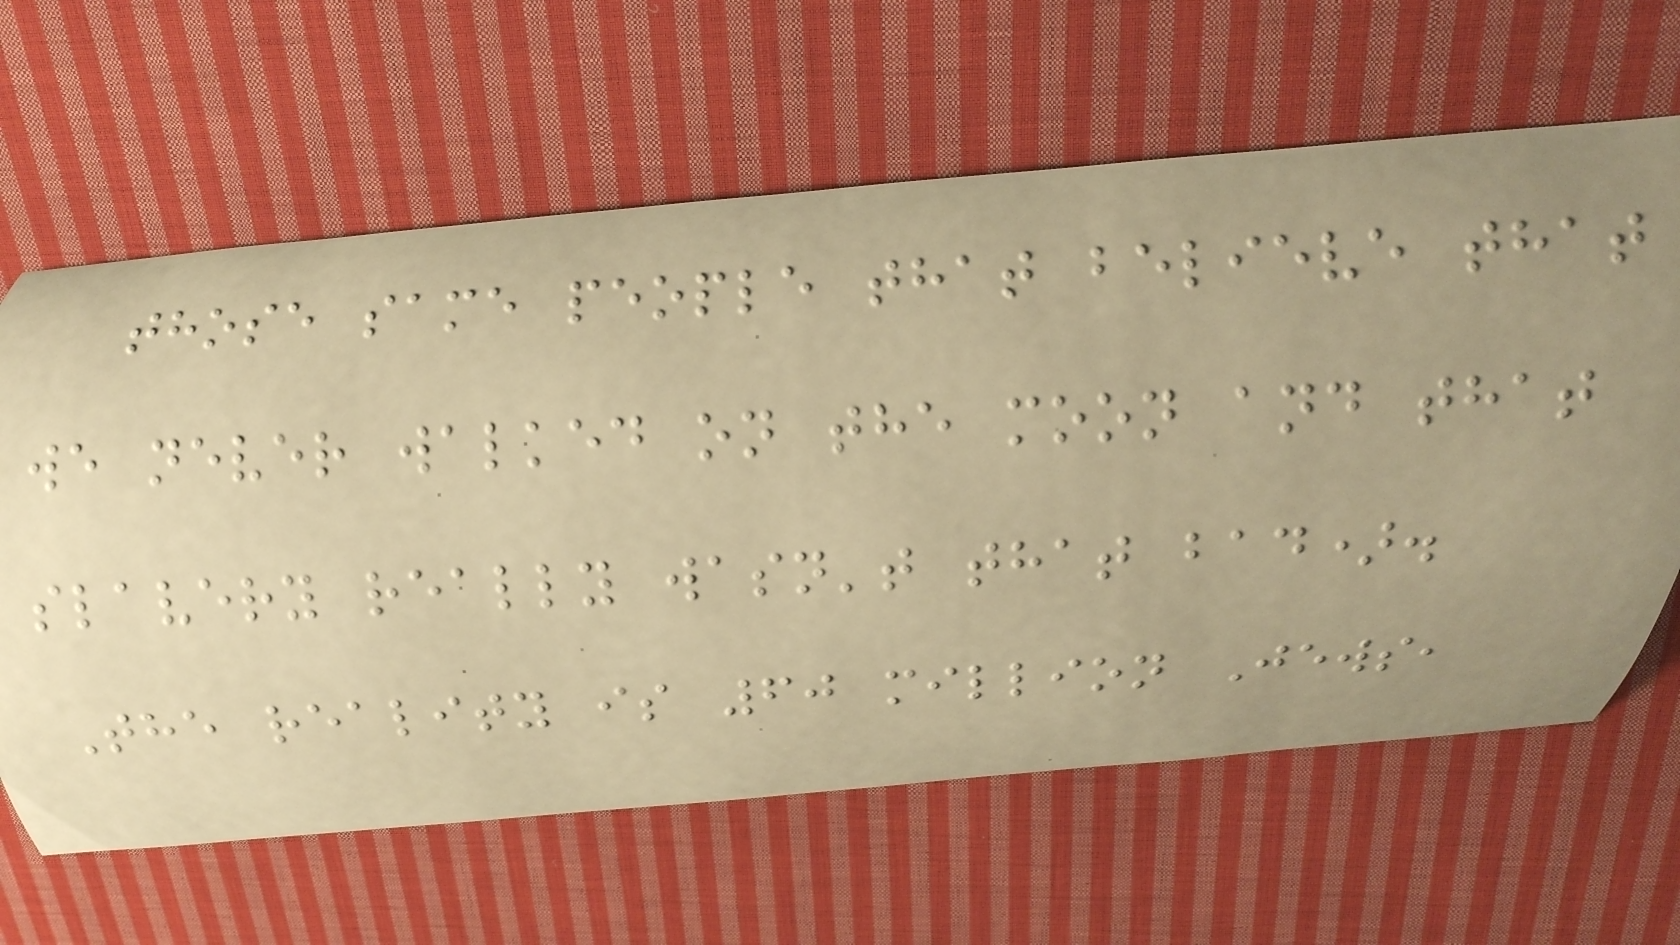those same people that believe that
we never walked on the moon and that
slavery really wasn't that bad).
The reality is 60 million Jews,
